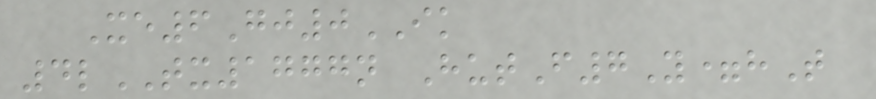Xe6Gj0IK
4lTX1777n HutF7Y=hT
